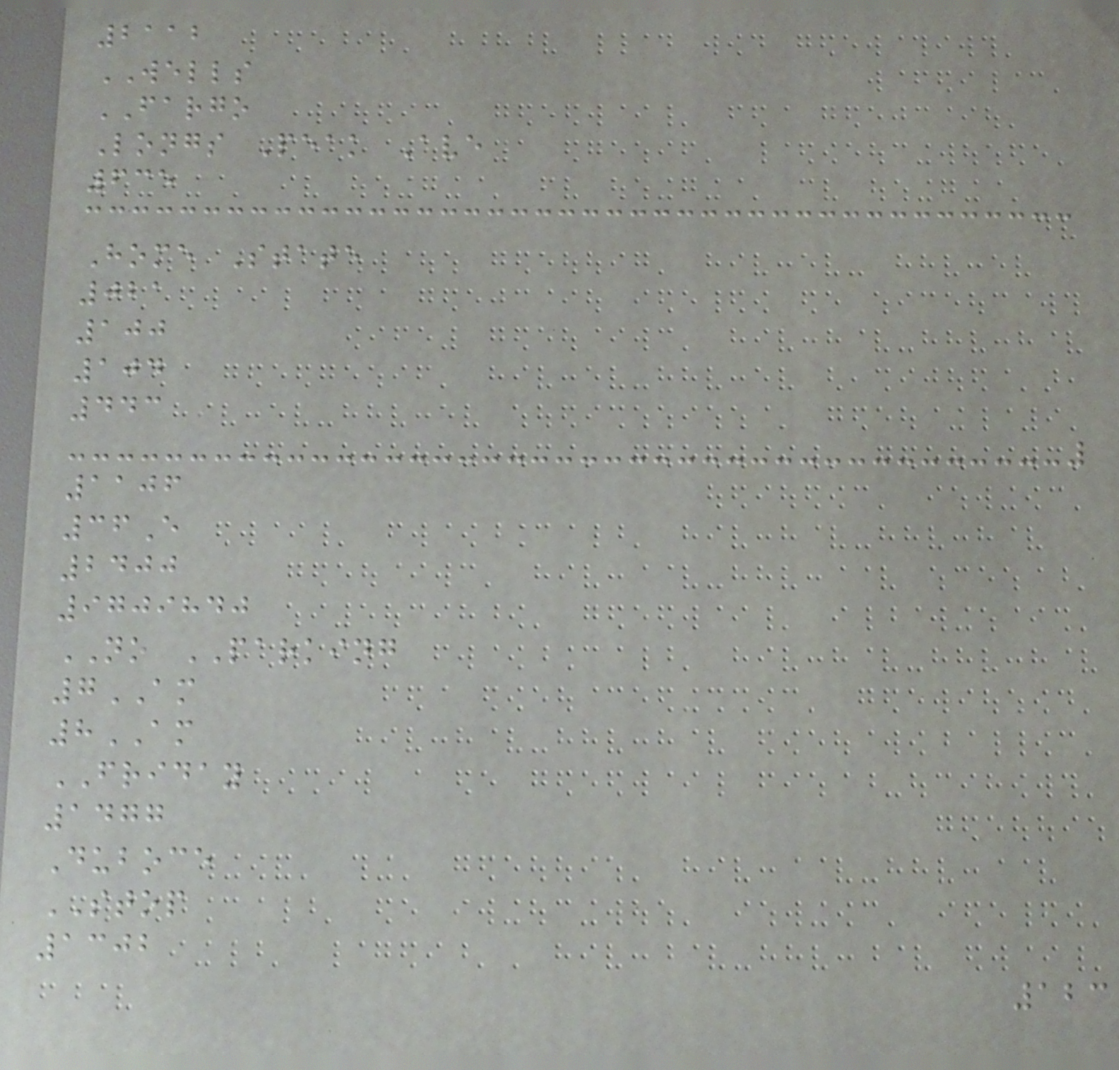2112
WELLS
FARGO
Longs Peak Ave
635
Home State
021
100
104
443
1106
36E
2400
9709840
NO PARKING
7AM
8AM
FRIDAY
1477
Duboce
STOP
1302
123
